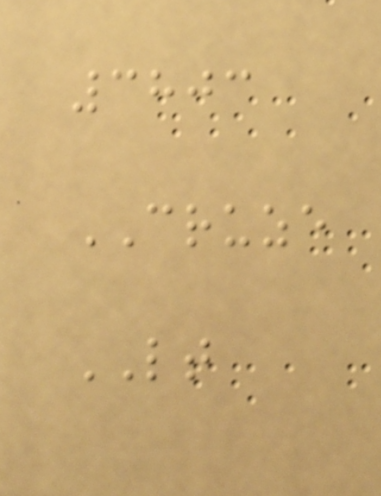3803
CRUZE
LT
